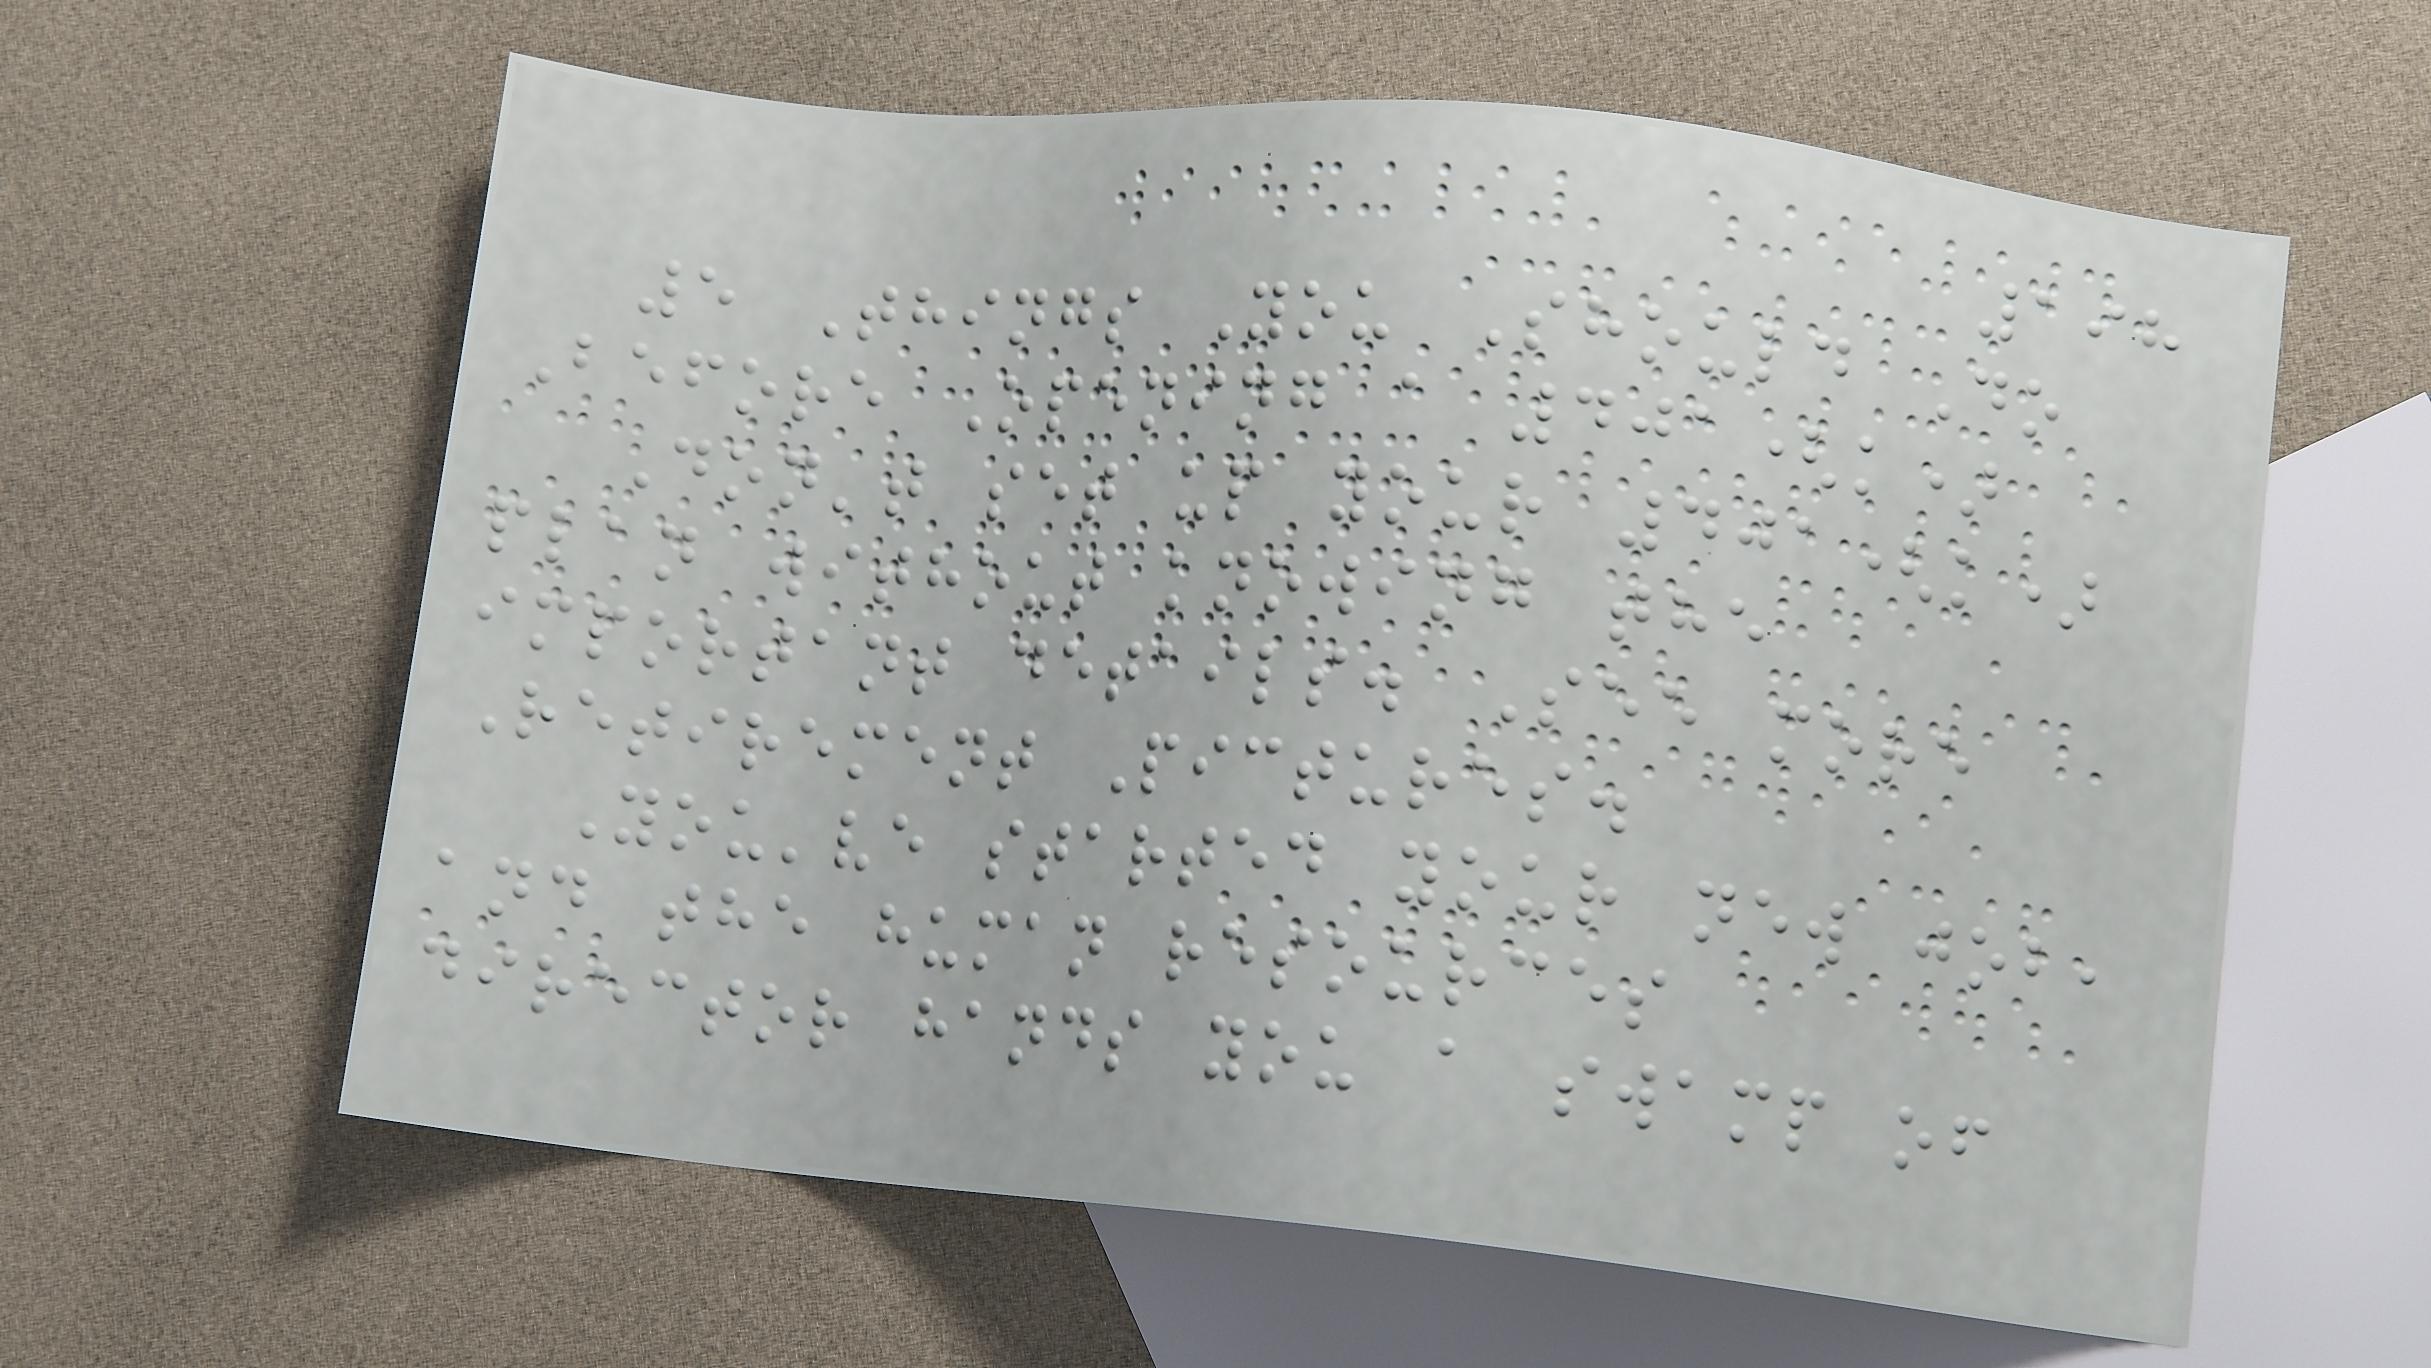198
5 Things You Should Do
Before Opening a 401(k)
Don't set up your 401(k)
plan without knowing the
important details. See more
Retirement Pictures.
You've started your new job,
and the human resources
director hands you a swamp of
